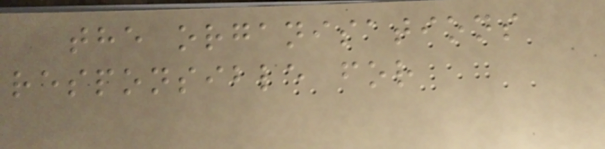the organisations
responsible for
